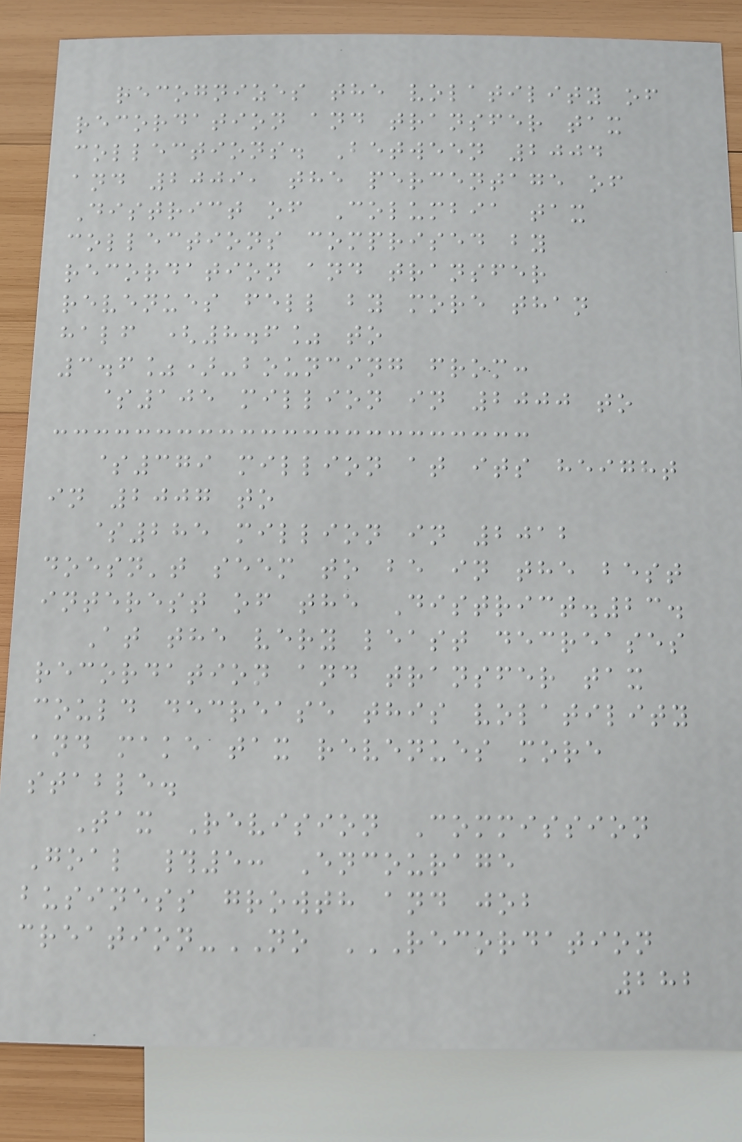recognizes the volatility of
recordation and transfer tax
collections. Between 2004
and 2009, the percentage of
District of Columbia tax
collections comprised by
recordation and transfer
revenues fell by more than
half (8.6% to
3.6%)-bouncing from:
$105 million in 2000 to
$379 million at its height
in 2007 to
$285 million in 2012
doesn't seem to be in the best
interest of the District.23.
At the very least decreases
recordation and transfer tax
could decrease this volatility
and make tax revenues more
stable.
Tax Revision Commission
Goal #5: Encourage
business growth and job
creation-NO RECORDATION
282
